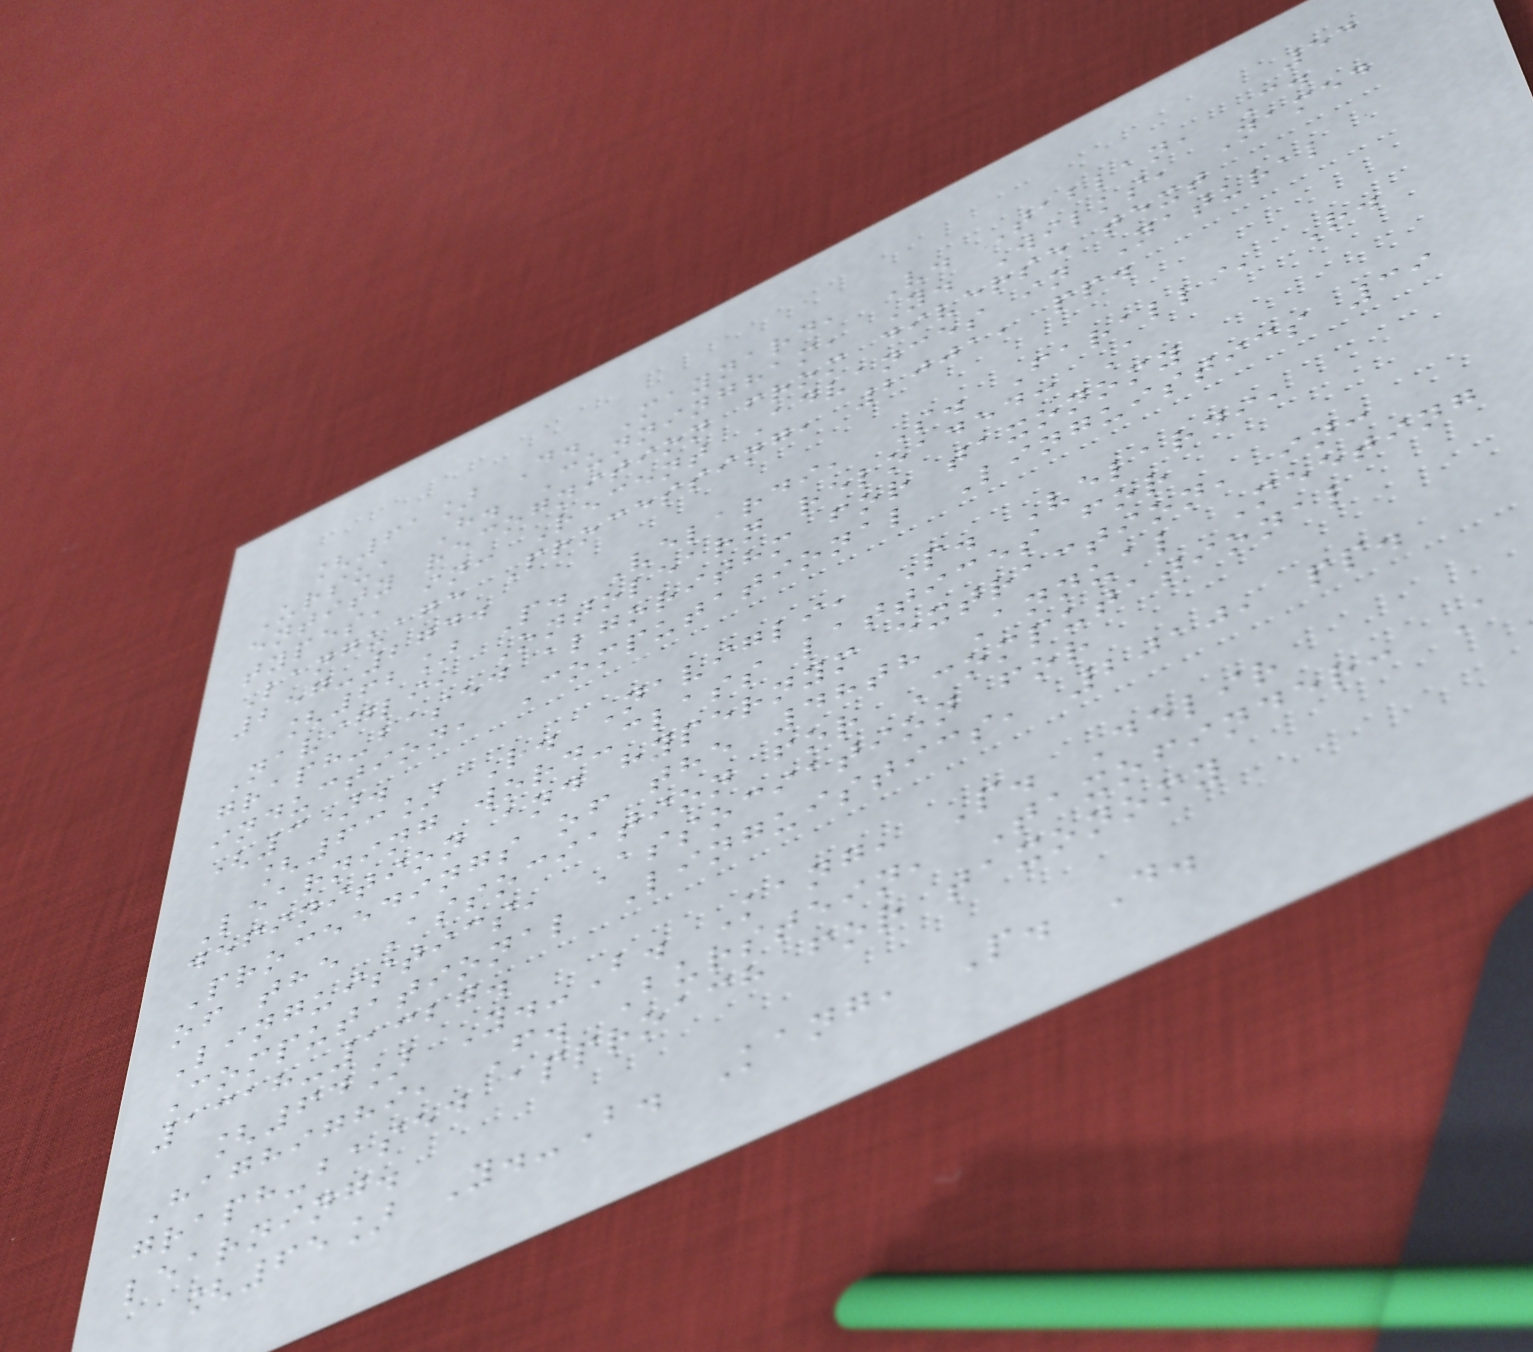54
[61] D. Maynard, V. Tablan, C.
Ursu, H. Cunningham, Y. Wilks, Named
entity recognition from diverse text
types, in: Recent Advances in Natural
Language Processing, 2001, pp.
257-274.
[62] P. Velardi, S. Faralli, R.
Navigli, Ontolearn reloaded: A
graph-based algorithm for taxonomy
induction, Computational Linguistics 39
(3).
[63] R. Navigli, P. Velardi,
Learning word-class lattices for
definition and hypernym extraction, in:
Proceedings of the 48th Annual Meeting
of the Association for Computational
Linguistics, Association for
Computational Linguistics, 2010, pp.
1318-1327.
[64] Y.-B. Kang, P. Delir
Haghighi, F. Burstein, Taxofinder: A
graph-based approach for taxonomy
learning.
[65] Y.-B. Kang, P. D.
